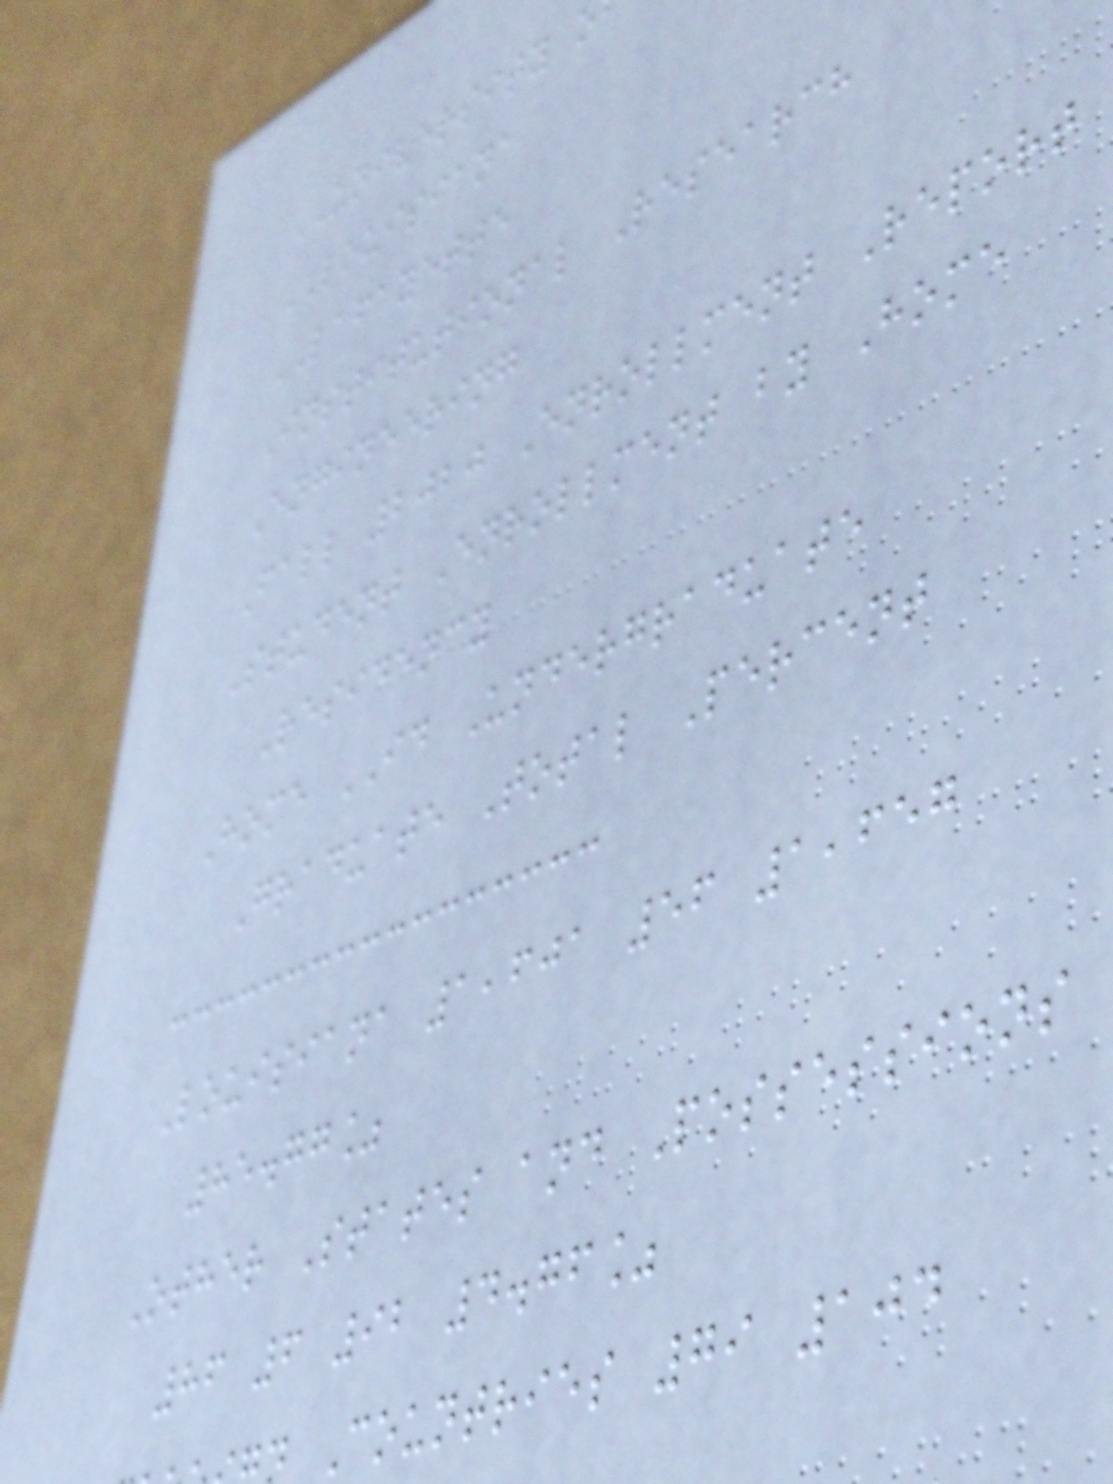UNIVERSITY o
LOUISIANA
LAFAYETTE
Institutional Research
Engineering
Fall 2020 Enrollment Report
Student Enrollment by Home
Residency
Home ID Undergraduate
Graduate Total Percent
Louisiana 1,601 56 1,657
85.77%
Other States and Possessions
86 6 92 4.76%
Countries 79 104
